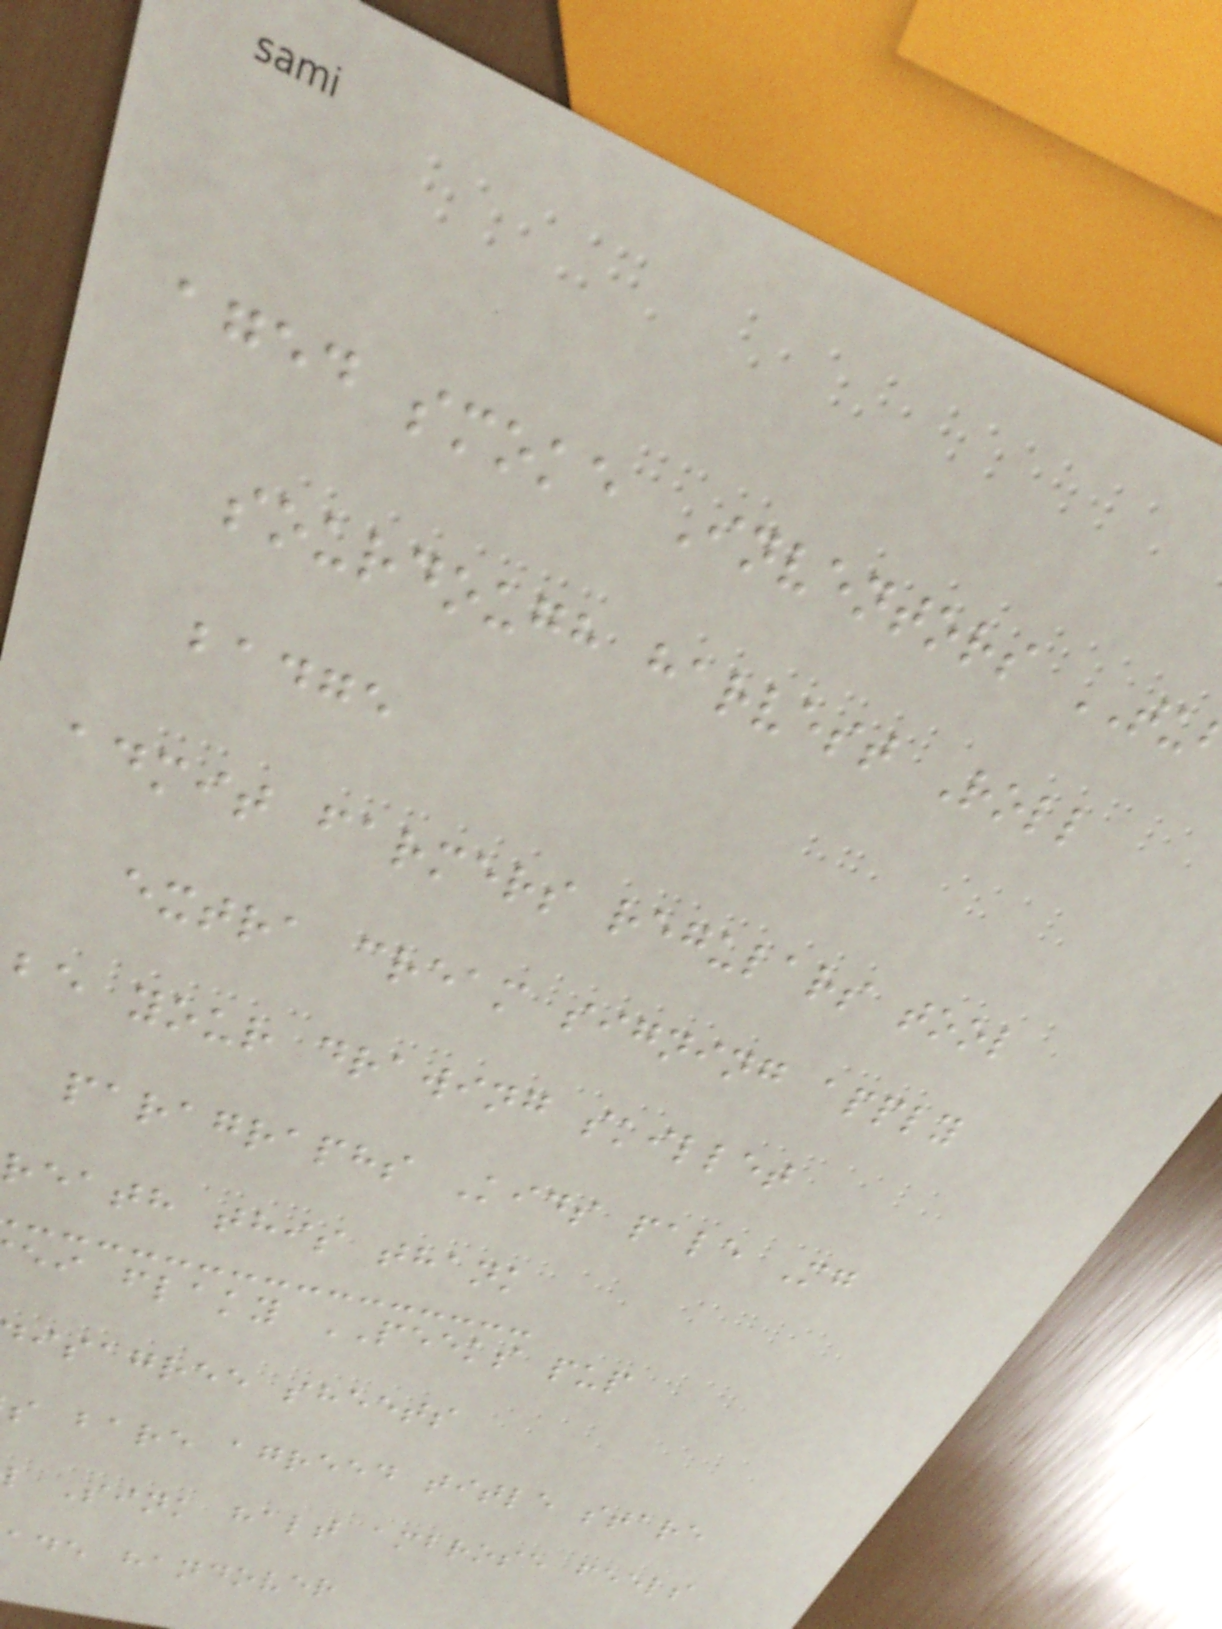aged smoke Inventors TU
sourdough harvest Roll
badge
admit farmers regulars tool
extra cream signing apply
be your drawing skillet
paragraphs Kids pale Mg
reath this thank
ei flaky PEEKS pup
isagree sheets
s bare agreed title stare
Sink halt ambrose feels
ade handover
